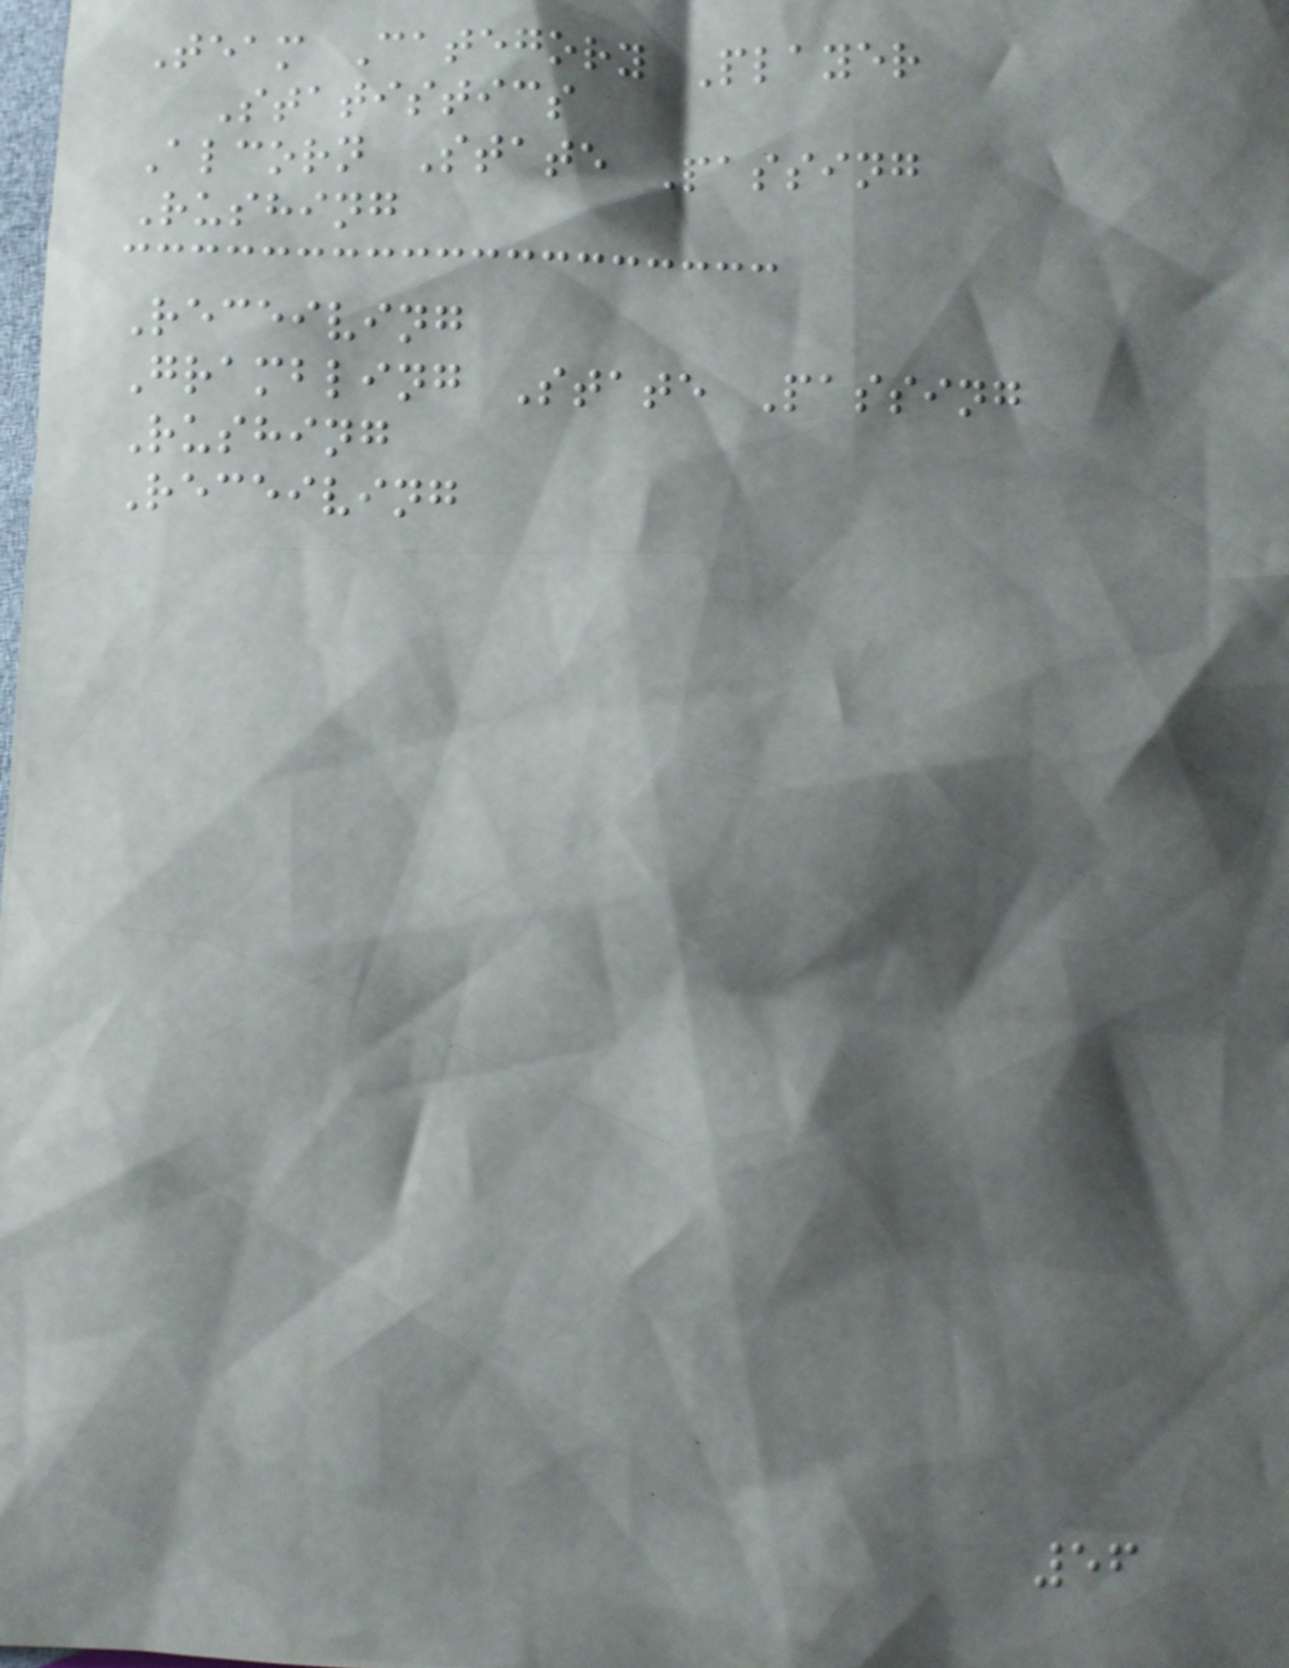Team Category Player
Statistics
Alcorn State Passing
Rushing
Receiving
Grambling State Passing
Rushing
Receiving
56
